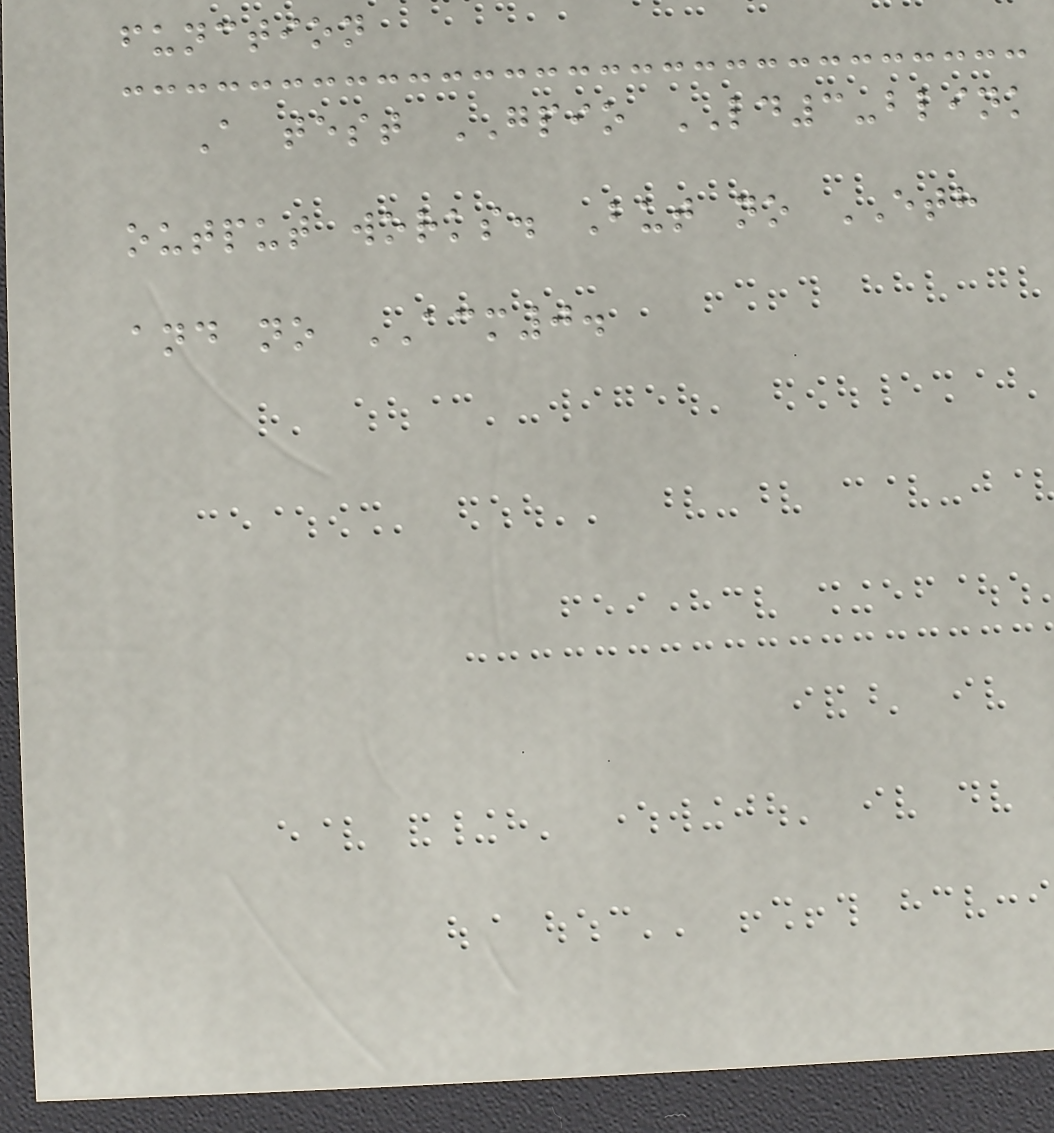function
A test GPIO LD3-blink
output works. But no ETH
and no ACM0.
